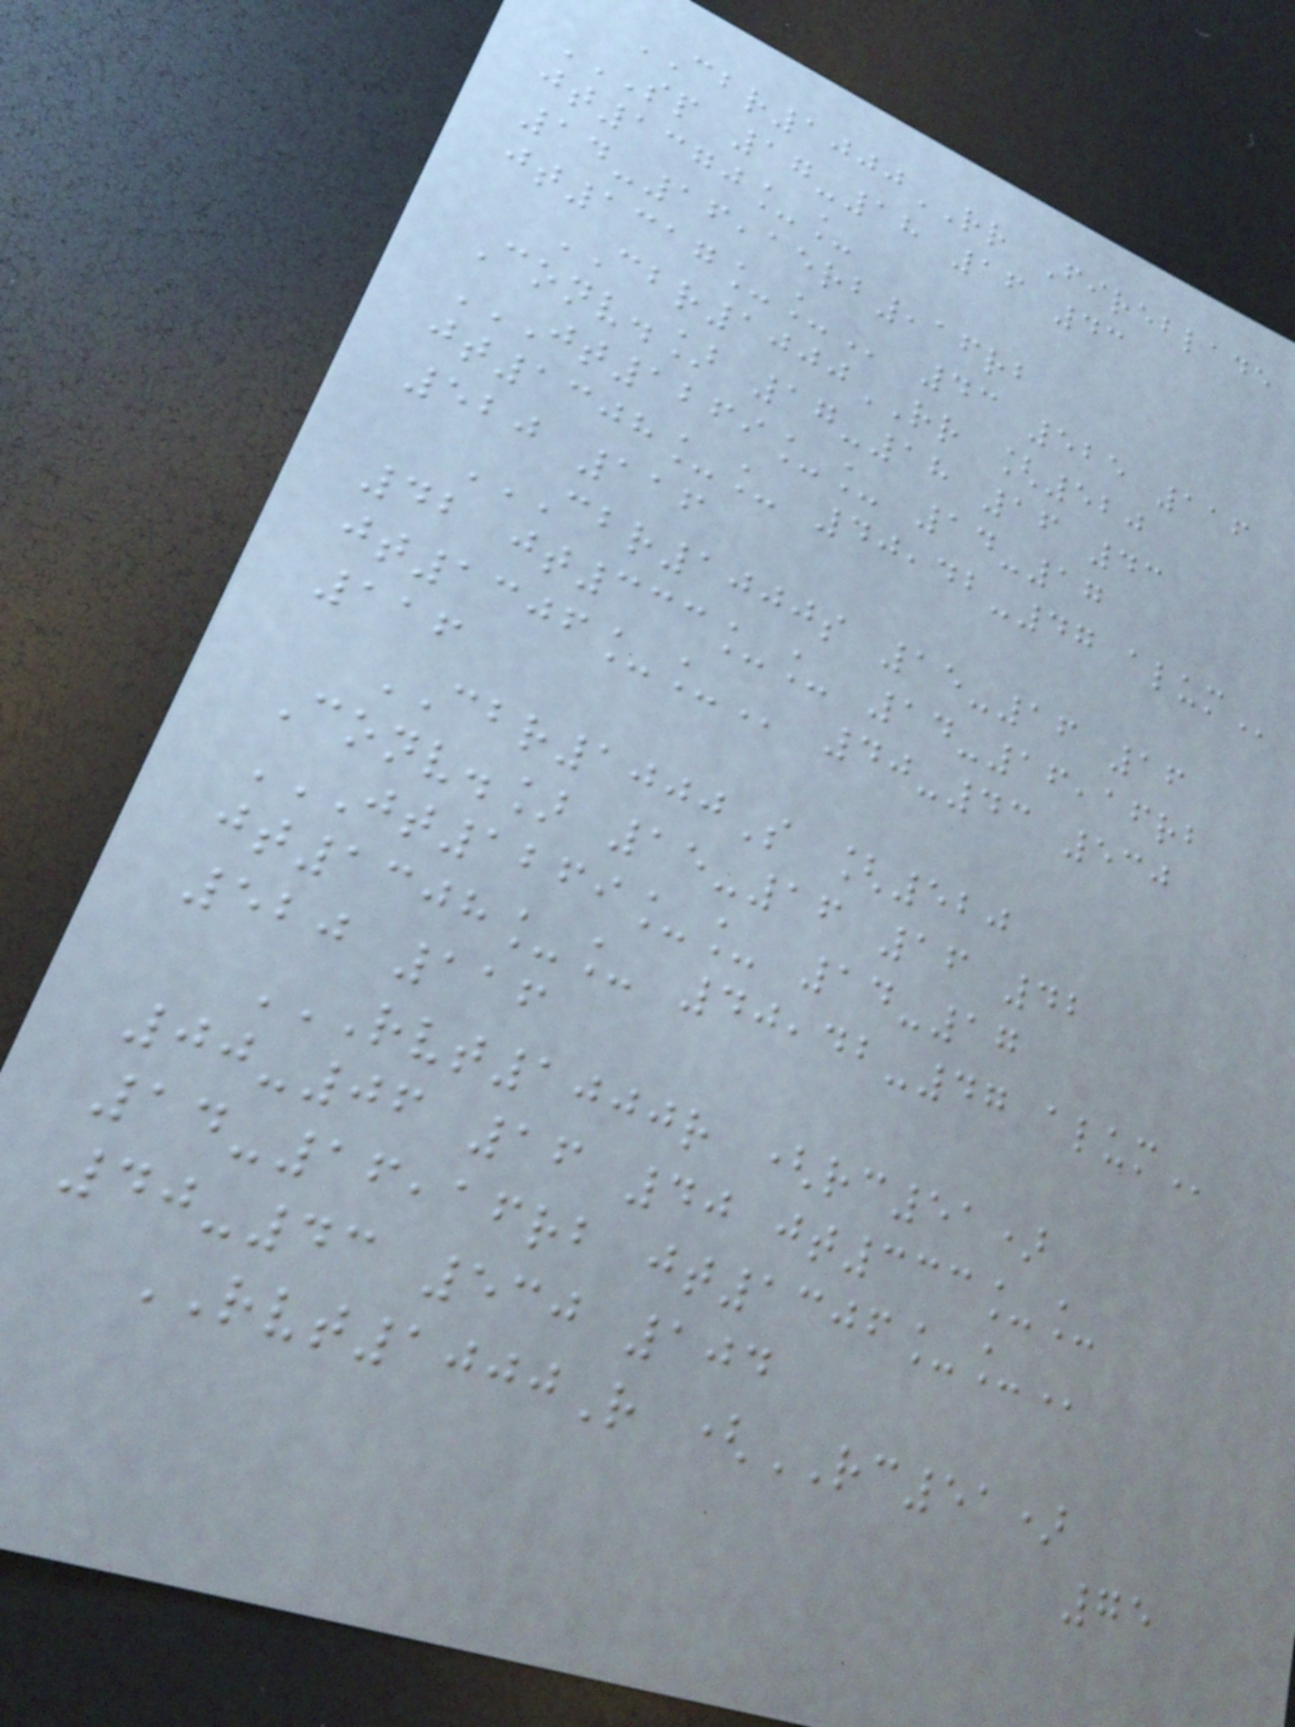CBR1000RR Fireblade
SP 17-18 16 43
JT1370__
14-16,15RB,16RB
JT1317__ 43 525 116
CBR1000RR [520
Conv.] 17-18 16 43
JT1269__ 14-17
JT1308__ 40,42-47 ALUM
520 116
CBR1000S 15-16 16
42 JT333__ 14-16,16RB
JT1306__ 40-43 530
116
CBR1000S [520
Conv.] 15-16 16 42
JT1269__ 14-17
JT1308__ 40,42-47 ALUM
520 116
RVT1000R (RC51)
00-06 16 40 JT333__
14-16,16RB JT1306__
40-43 530 104
RVT1000R (RC51)
75
